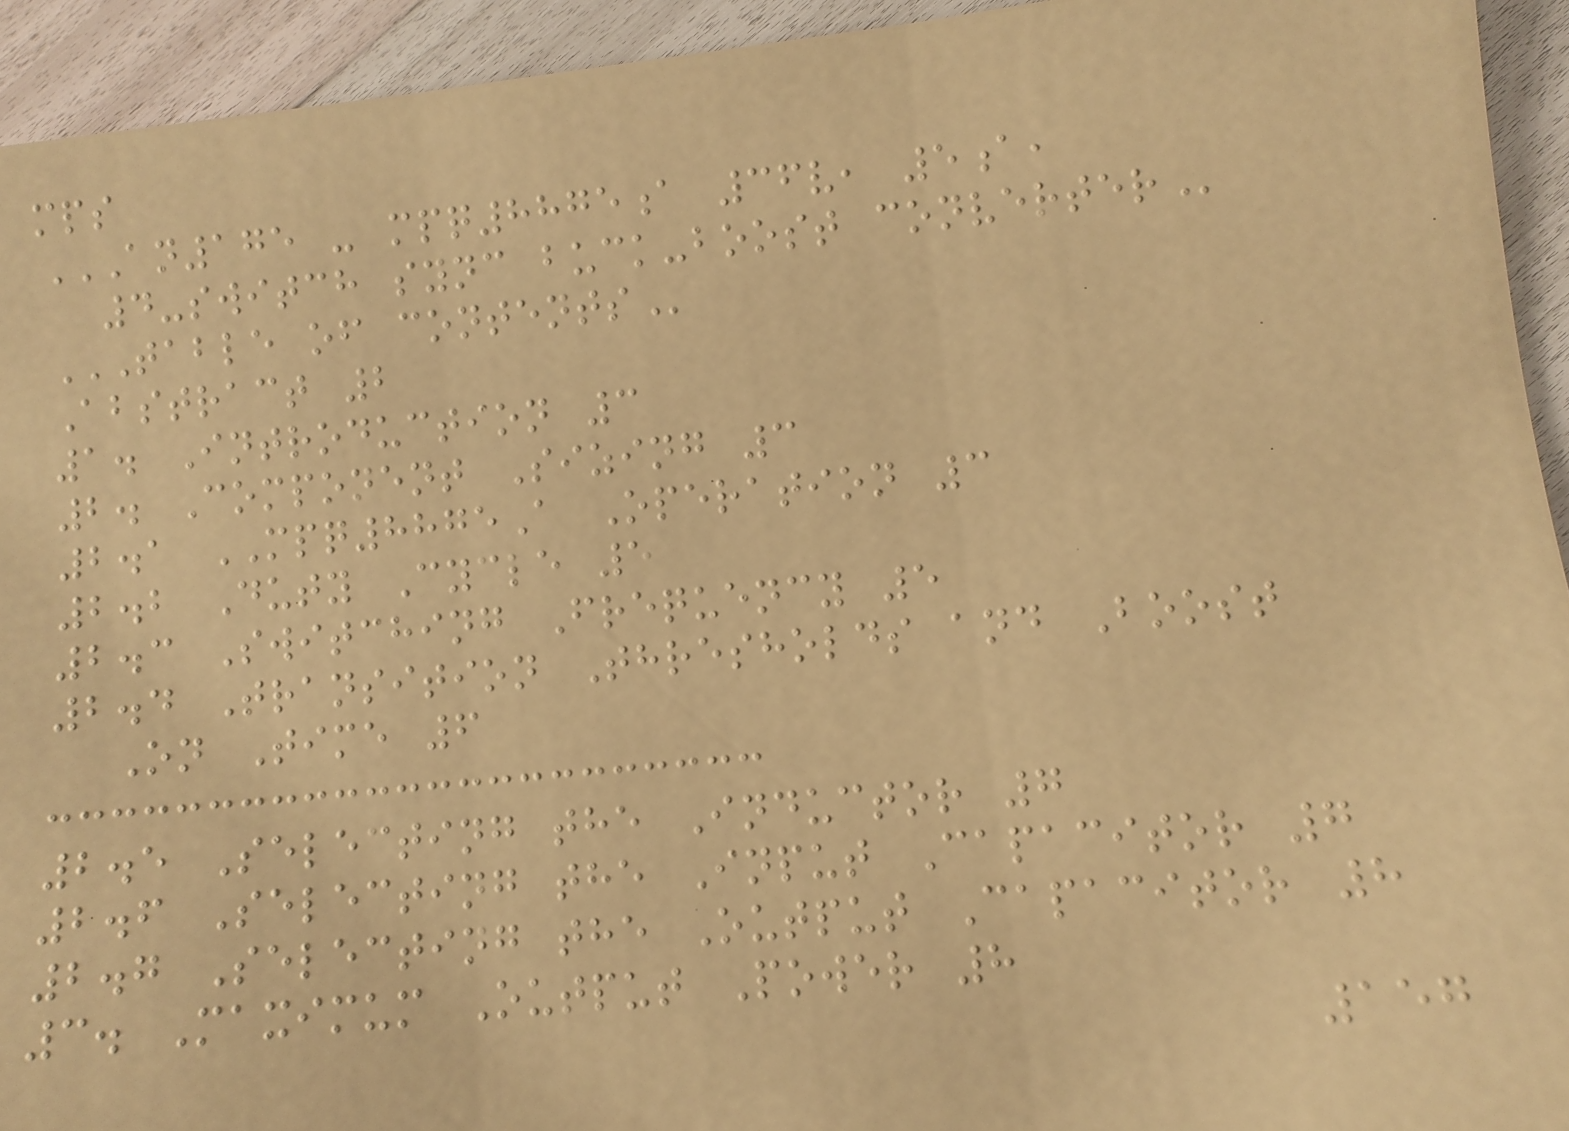mps
AN175 - MPQ8875A 36V, 5A,
4-SWITCH SYNC BUCK-BOOST CONVERTER
TABLE OF CONTENTS
Abstract 2
1. Introduction 3
2. Component Sizing 3
2.1 MPQ8875A Operation 3
2.2 Duty Cycle 5
2.3 Switching Frequency 5
2.4 Transition Thresholds and Boost
On Time 6
2.5 Selecting the Inductor 7
2.6 Selecting the Input Capacitor 7
2.7 Selecting the Output Capacitor 8
3. Maximum Output Power 8
157
